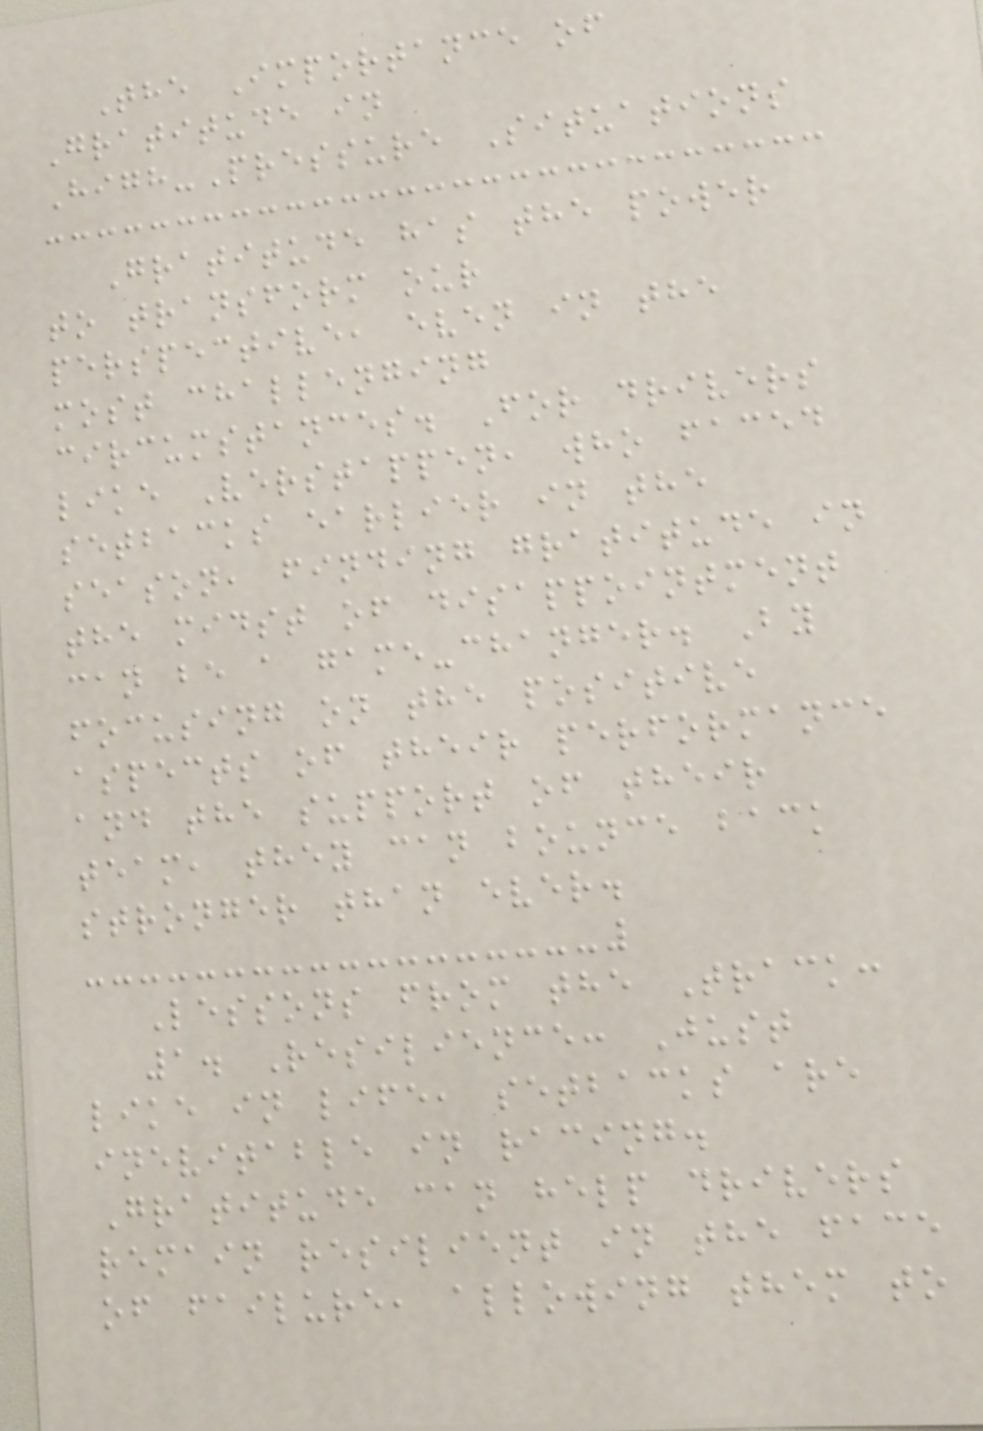The Importance of
Gratitude in
High-Pressure Situations
Gratitude has the power
to transform our
perspective, even in the
most challenging
circumstances. For drivers
like Verstappen, who faced
setbacks earlier in the
season, finding gratitude in
the midst of disappointment
can be a game-changer. By
focusing on the positive
aspects of their performance
and the support of their
team, they can bounce back
stronger than ever.
Lessons from the Track:
1. Resilience: Just
like in life, setbacks are
inevitable in racing.
Gratitude can help drivers
remain resilient in the face
of failure, allowing them to
